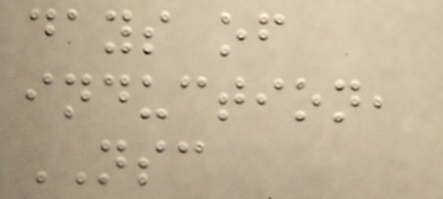days of
induction,
NSC
